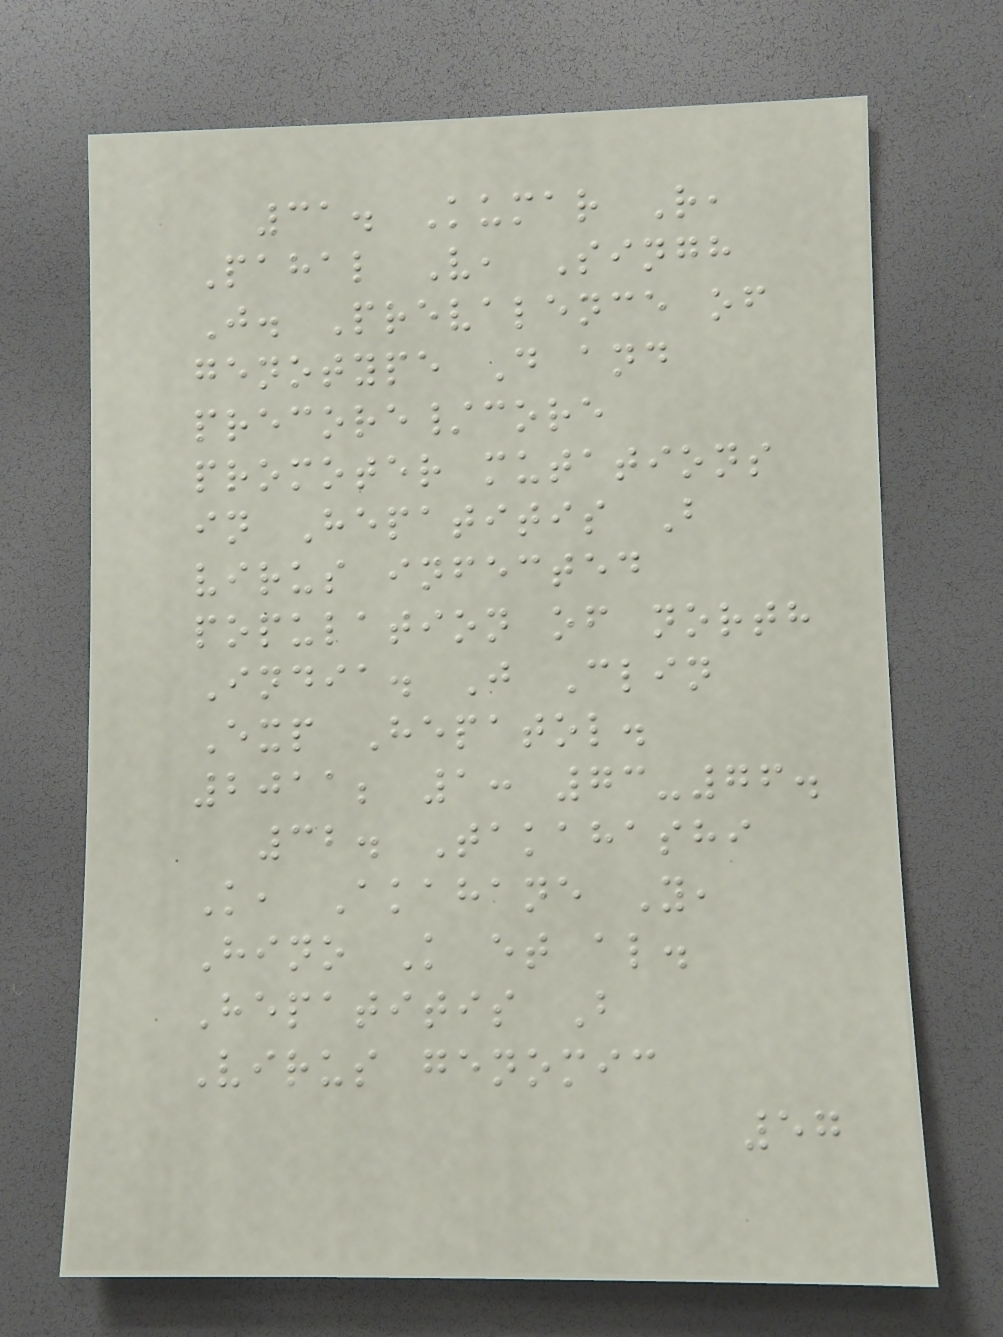31. Kumar R,
Pahal V, Singh
J. Prevalence of
genotype D and
precore/core
promoter mutations
in Hepatitis B
virus infected
population of north
India. J Clin
Exp Hepatol.
2011; 1: 73-76.
32. Takahashi
K, Akahane Y,
Hino K et al.
Hepatitis B
Virus genomic
57
